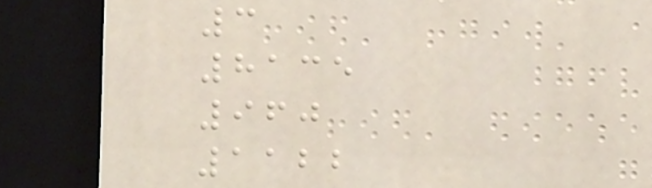3
8135
960
1122
